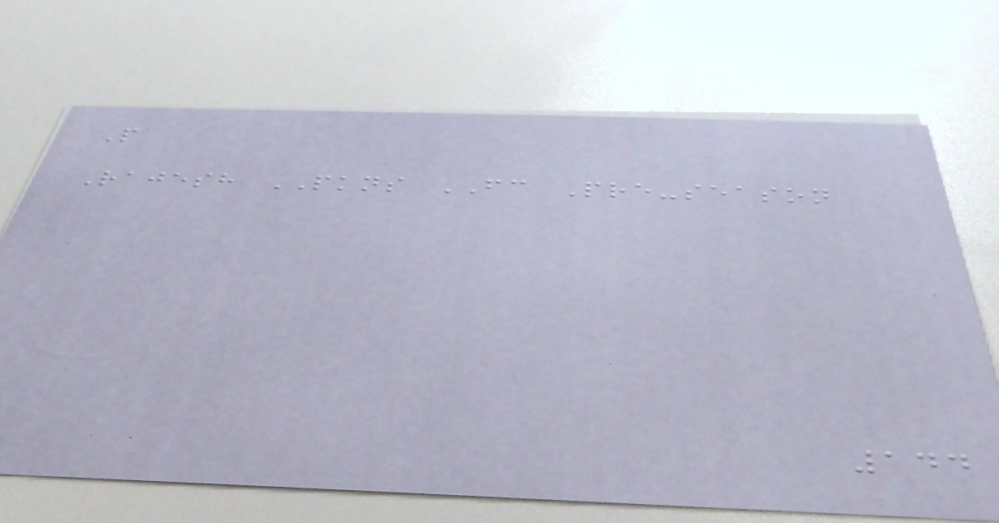P
Rajesh PKNS FC Pre-season
144
